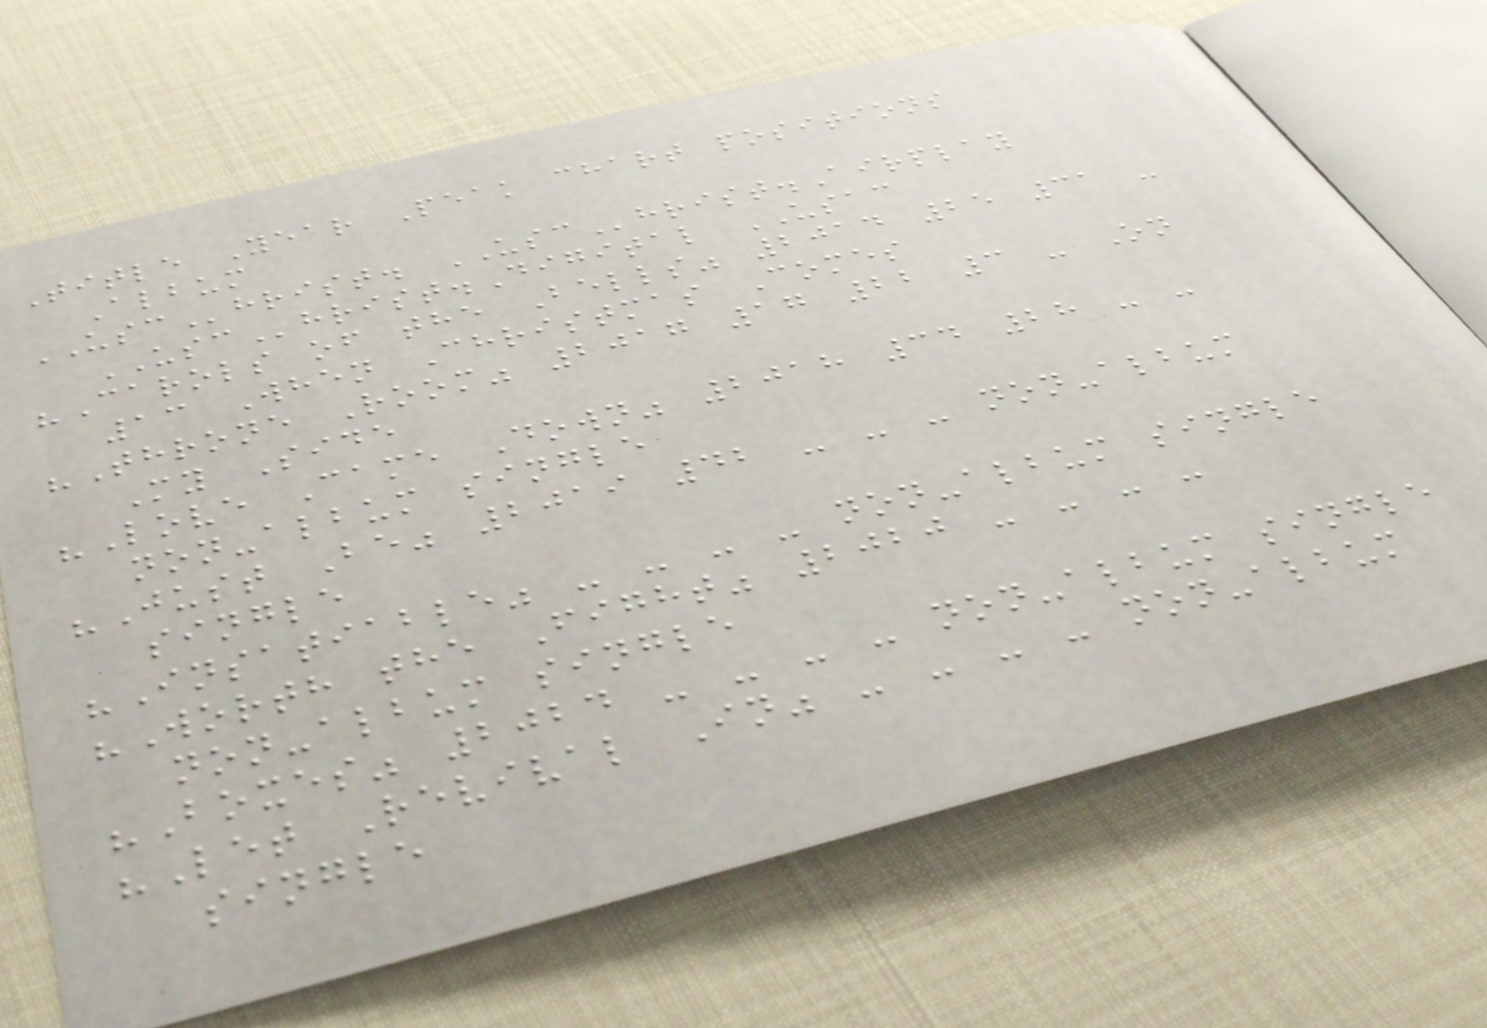Title Year Peak chart positions
Album
USChrist. USChrist.Airplay
USChrist.Digital USAC
"Carols of the Bells" 2014 25 31 -
13 When Christmas Comes
"Throne Room" 2017 17 22 3 - On
My Side
"Love Came Down" 2018 34 28 - -
non-album single
"Just Be" 2019 42 - - - non-album
single
"Insatiable" - - - - non-album single
"Worth the Fight" 2020 - - - -
non-album single
"Boxes" 2024 - - - - non-album single
"Let Revival In" - - - - non-album
single
